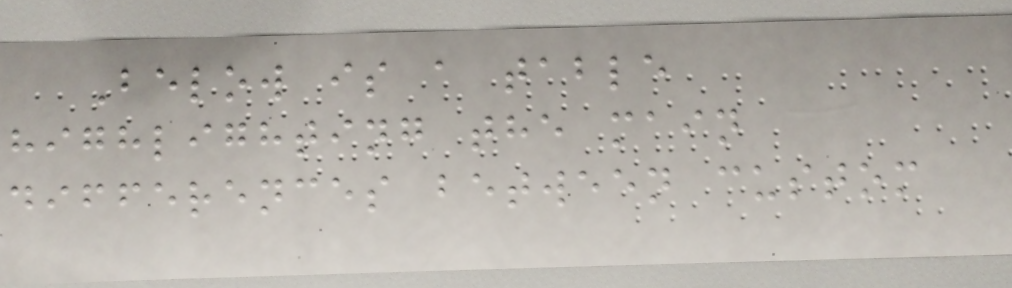Below is a table
highlighting the main
differences between custom
